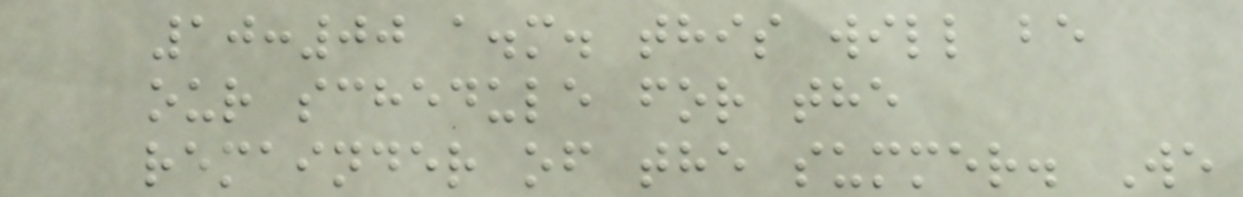10:00 a.m. this will be
our schedule for the
remainder of the summer. We
